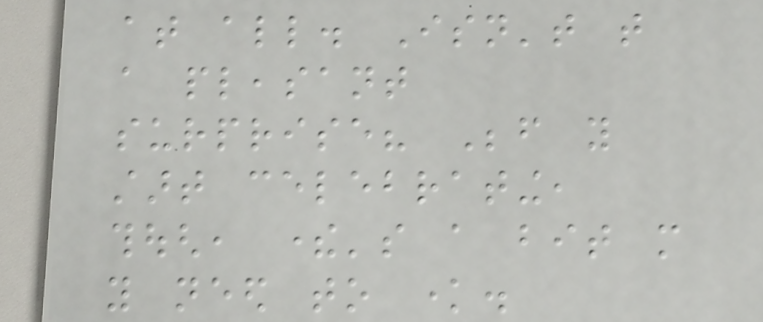at all. Isn't that
a pleasant
surprise? Before you
start celebrating,
though, there's a bit more
you need to know.
